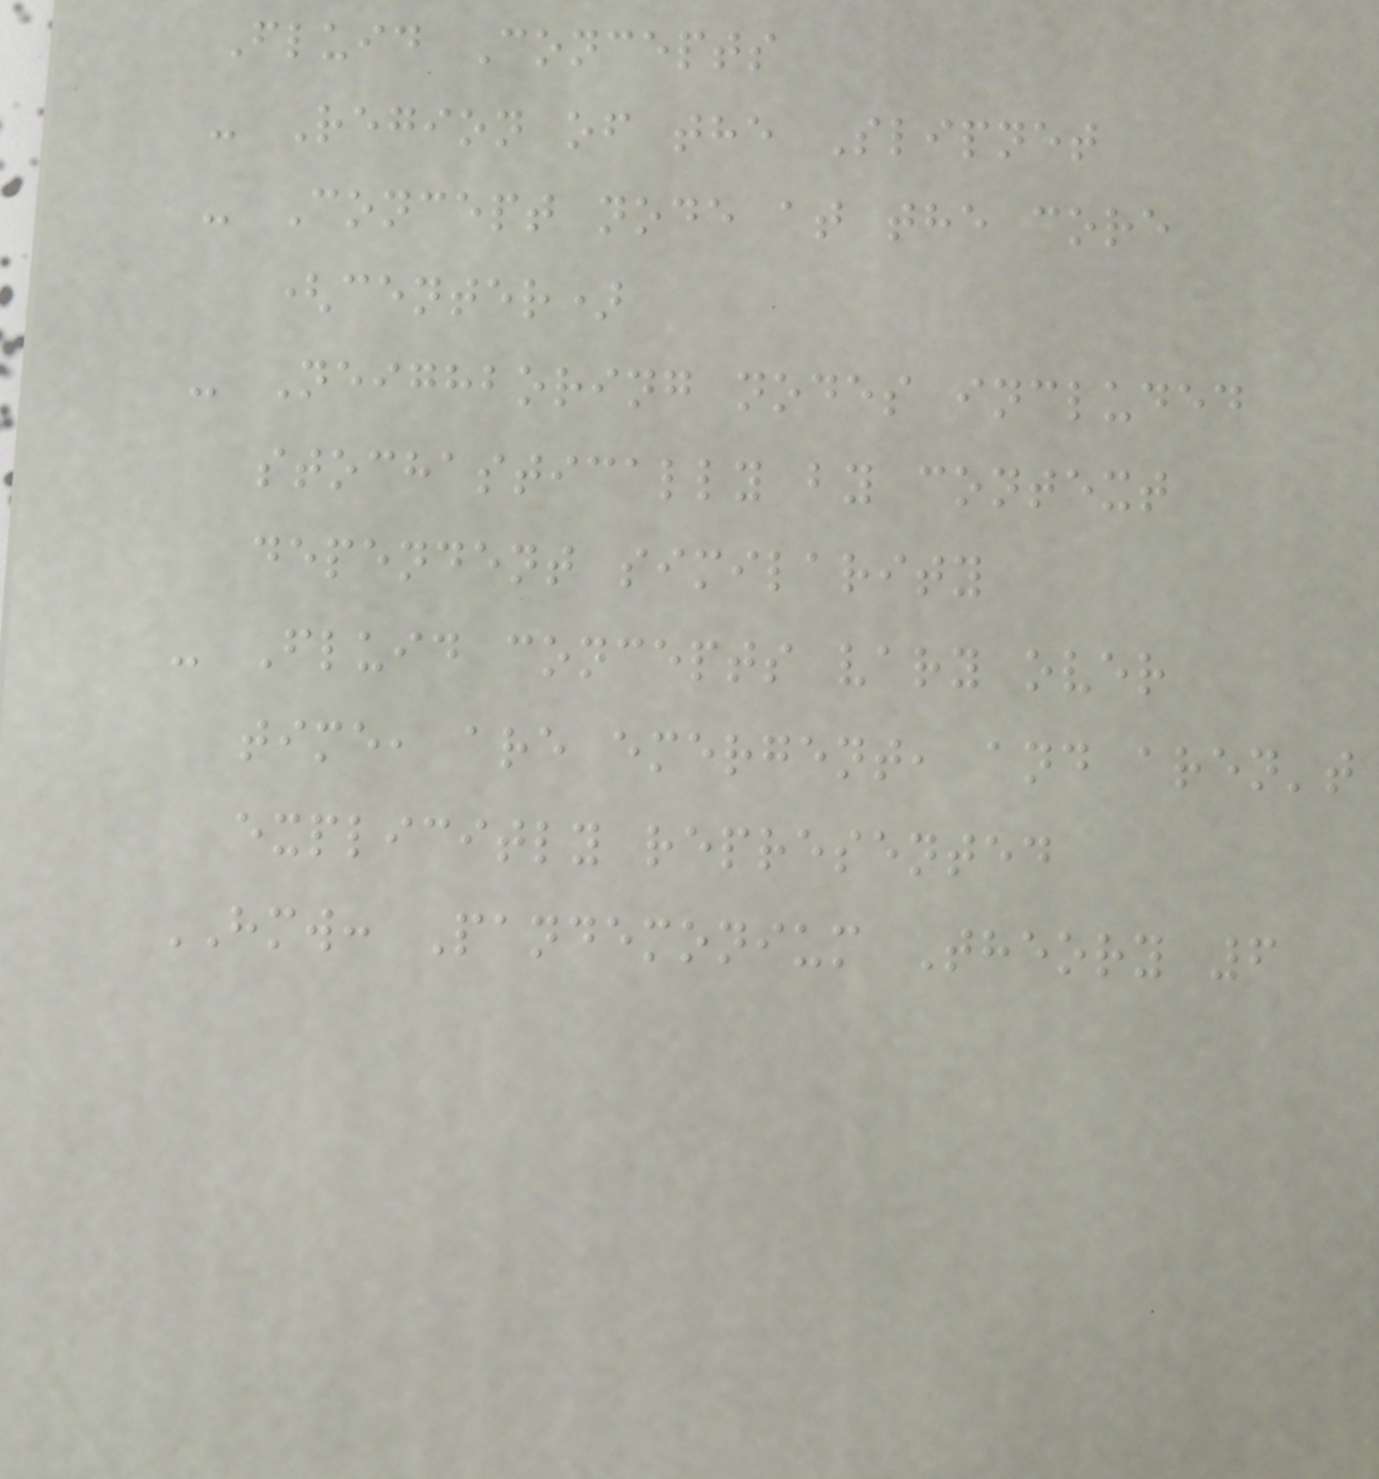Fluid Concepts
- Region of the Slipnet
- Concept node at the core
(center)
- Neighboring nodes included
stochastically by context
dependent similarity
- Fluid concepts vary over
time, are emergent, and aren't
explicitly represented
HMW: Pandemonium Theory 6
